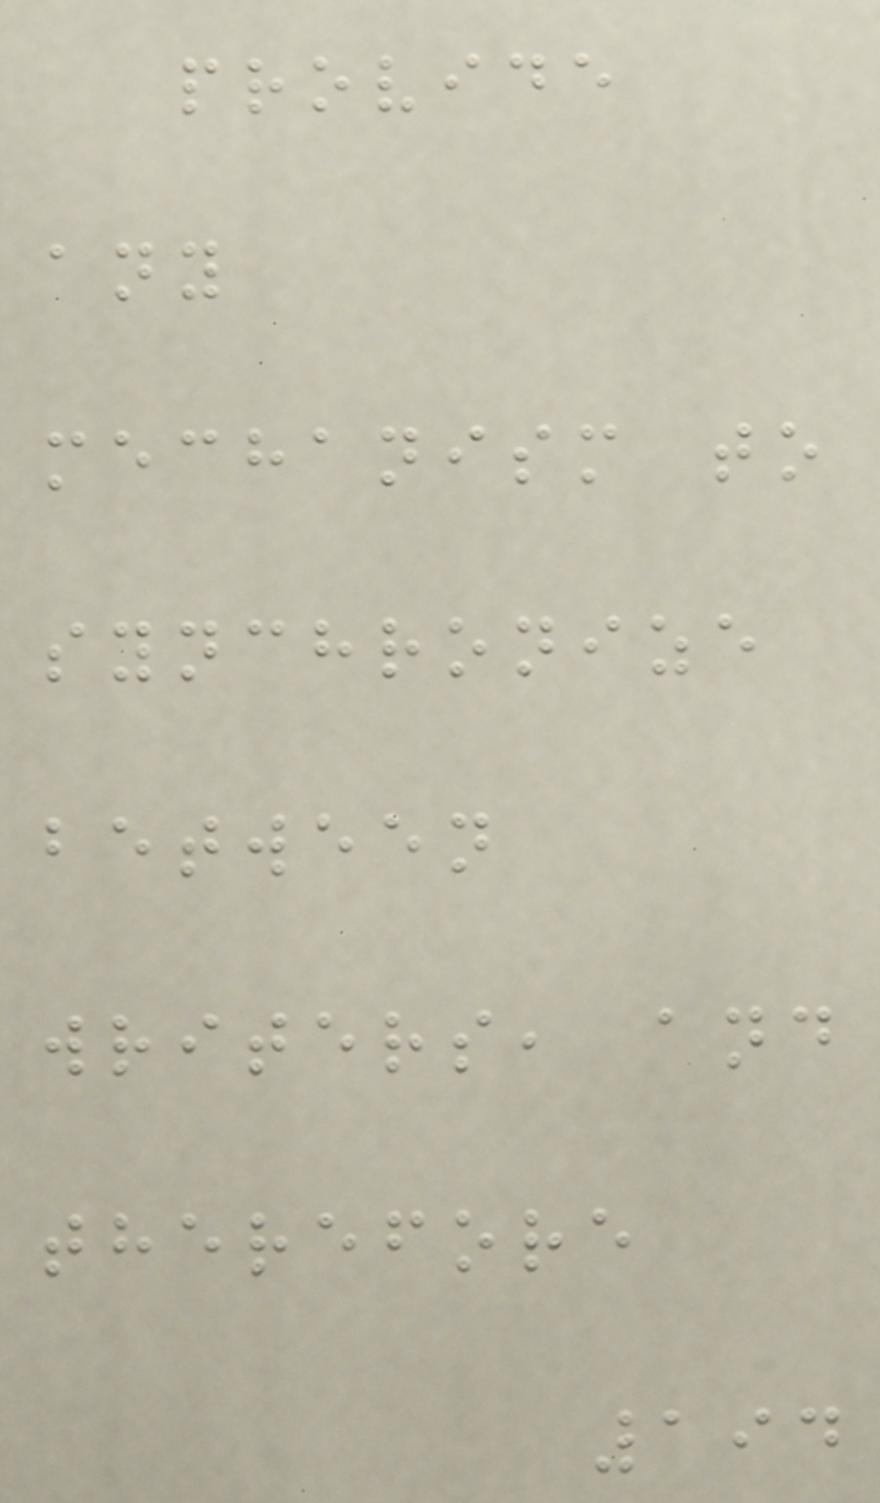provide
any
mechanism to
synchronize
between
writers, and
therefore
194
